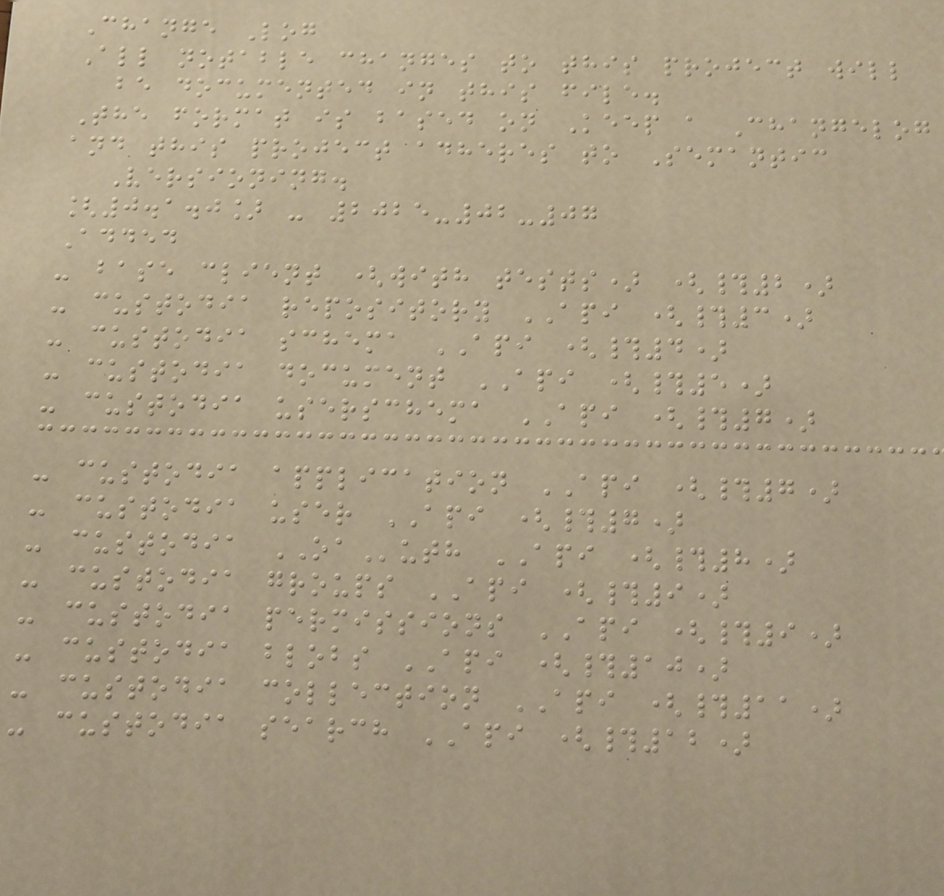Change Log
All notable changes to this project will
be documented in this file.
The format is based on Keep a Changelog
and this project adheres to Semantic
Versioning.
[0.1.0] - 2025-02-07
Added
- base client (with tests) (#2)
- custodia repository API (#3)
- custodia schema API (#4)
- custodia document API (#5)
- custodia userschema API (#7)
- custodia application API (#7)
- custodia user API (#7)
- custodia OAuth API (#8)
- custodia groups API (#9)
- custodia permissions API (#9)
- custodia blobs API (#10)
- custodia collection API (#11)
- custodia search API (#12)
